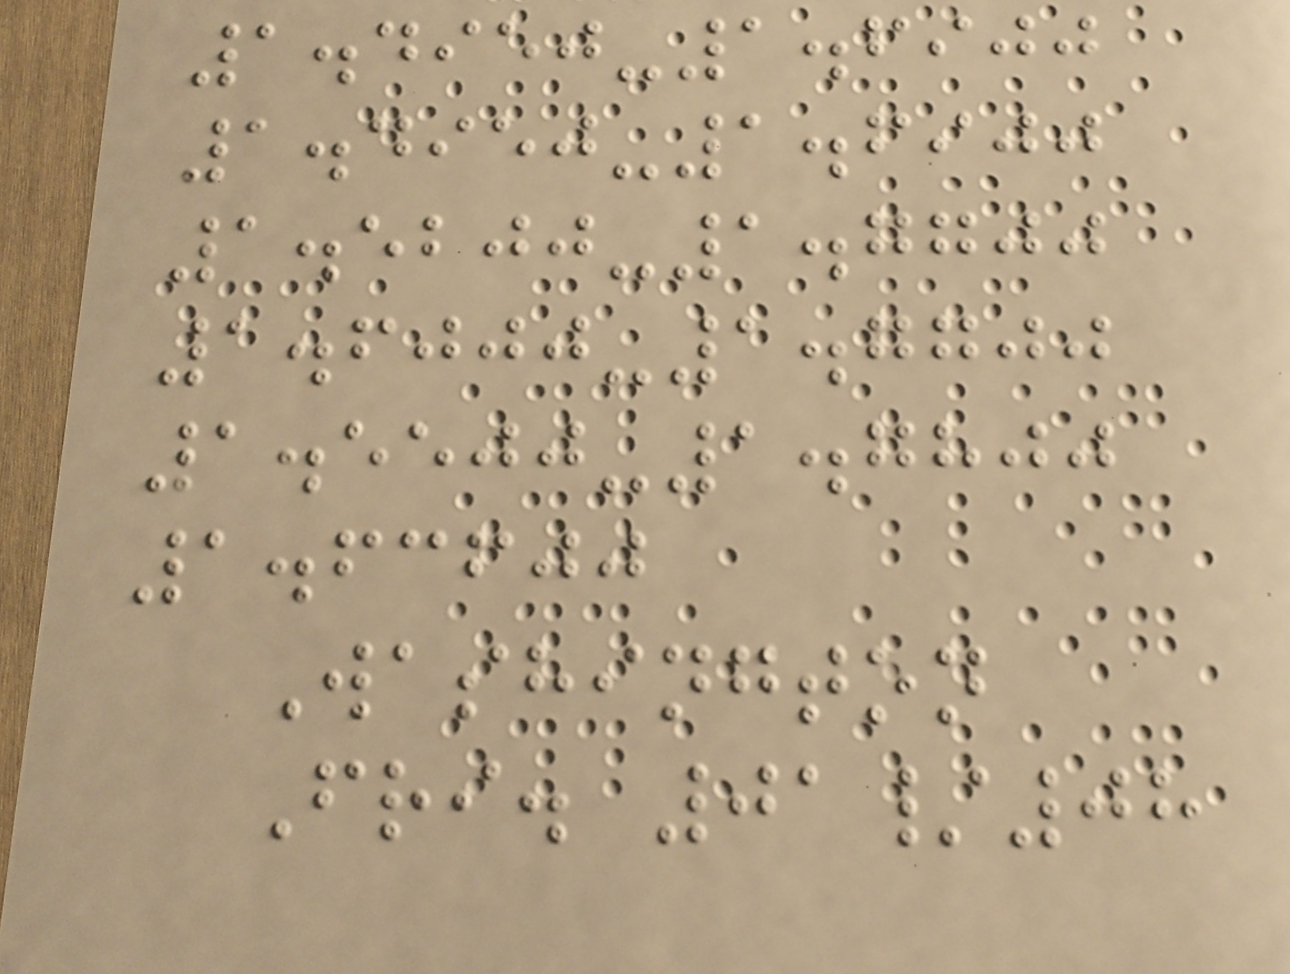1.4950-1.6900
1.4950-1.6900
1.5200-1.7700
1.6000-1.7700
1.5500-1.7800
1.63600
Washington
Fri. 01/08
